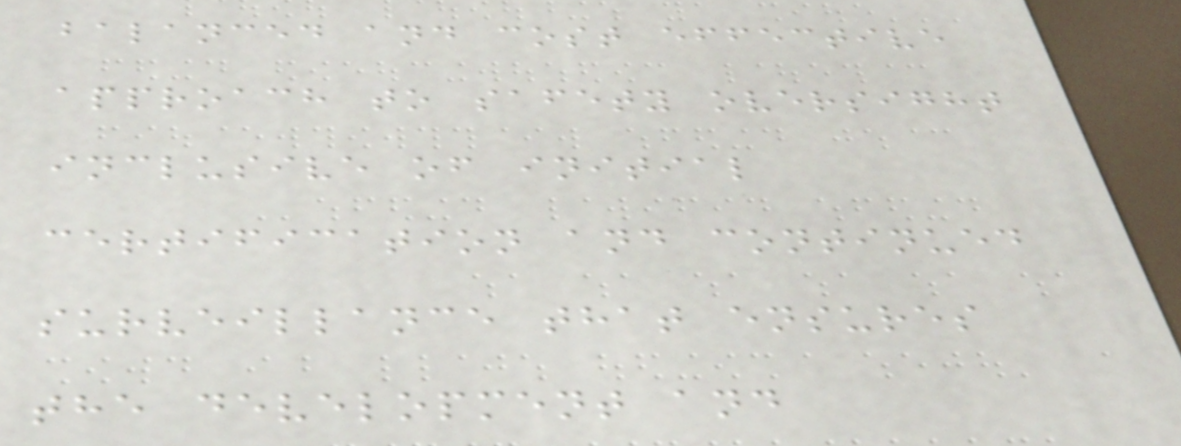balanced and cost effective
approach to safety oversight
inclusive of initial
certification and continued
surveillance that ensures
the development and
